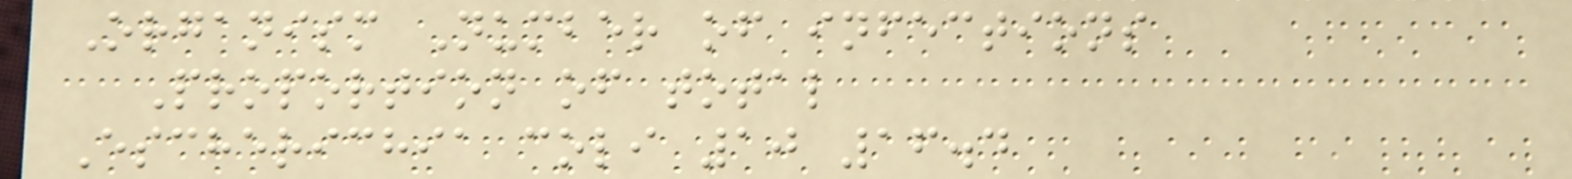Organism Number of infections
Proportion of total
Escherichia coli 10 16.4
